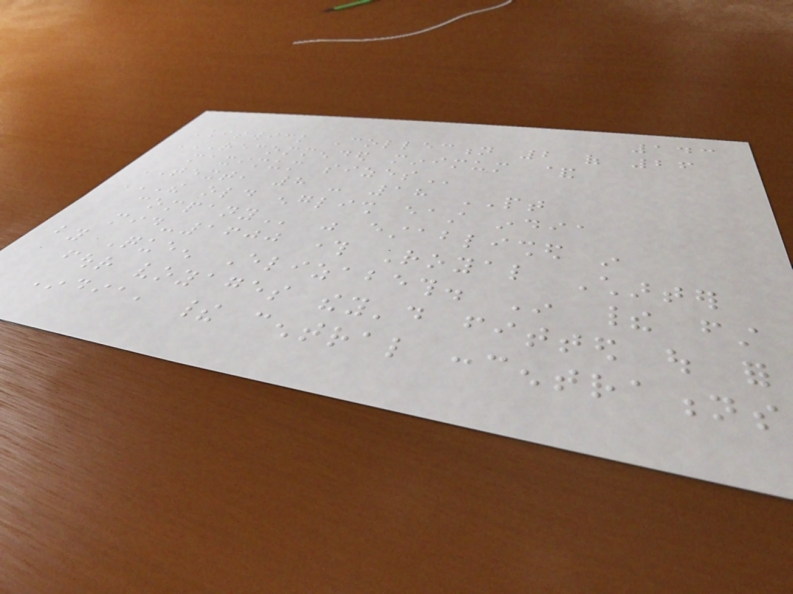143
Chiswick Collection 2 of 26
RECOMMENDED MINIMUM &
MAXIMUM SIZES
TEXT, 8 - 18 PT
THE OLD ENGLISH EAST INDIA
COMPANY was established in
mid-1600 through Royal Charter
by Queen Elizabeth. In their first
four voyages they'd fitted out for
India, their central concentrations
